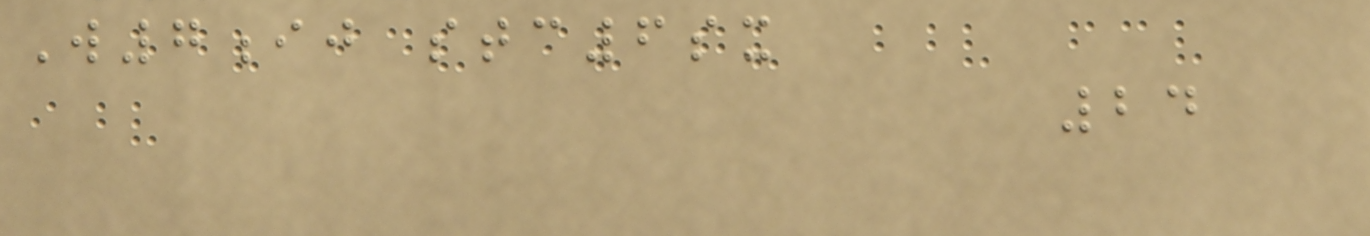W7ij stc6sx
24
